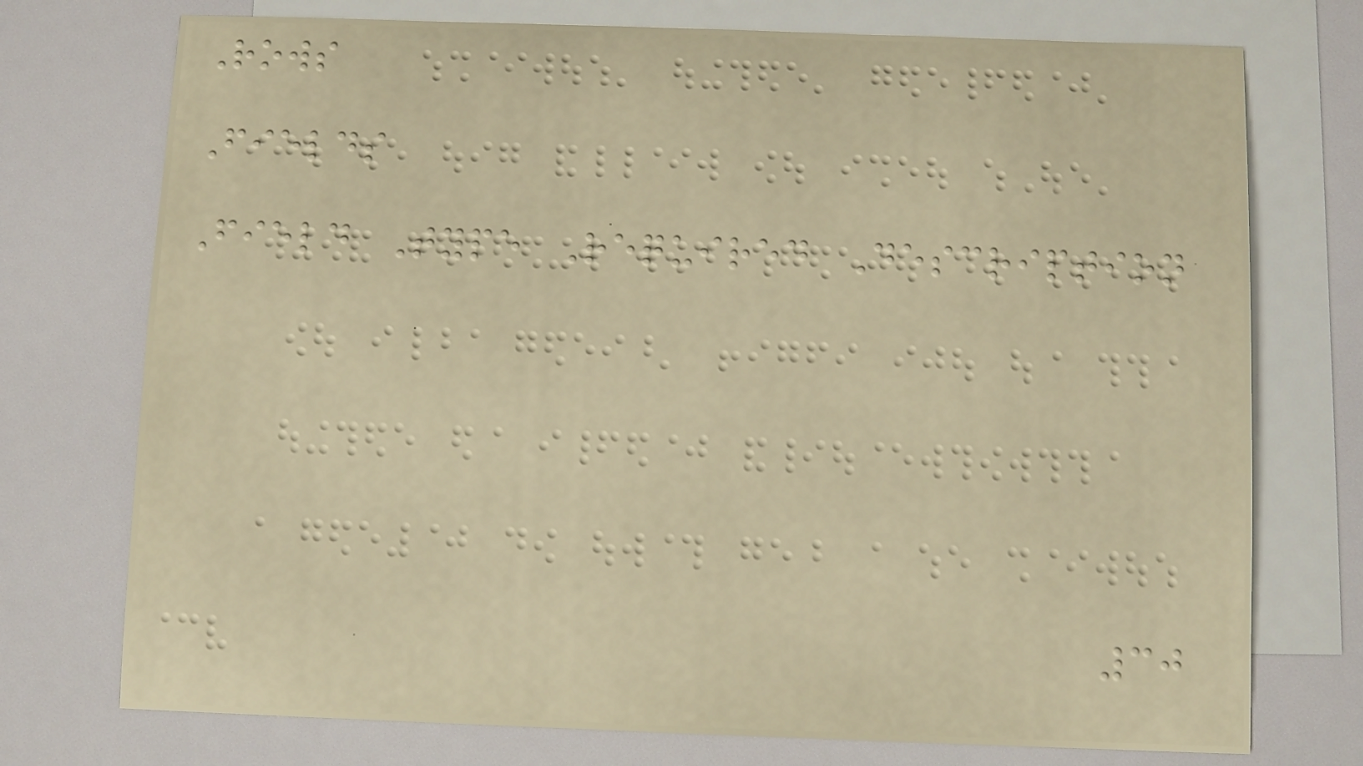Rows
Fields
Field Type Required Description
30
